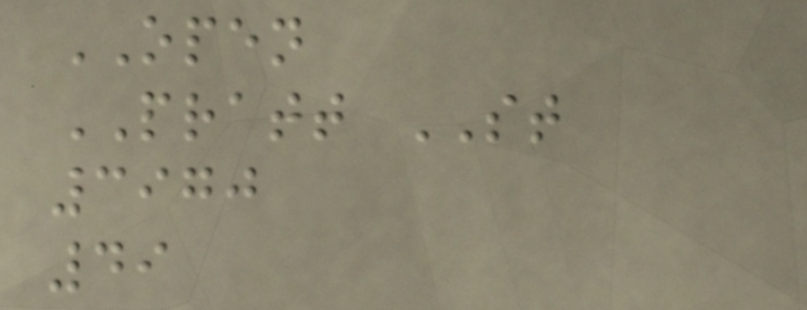OPEN
PRATT ST
3970
49
